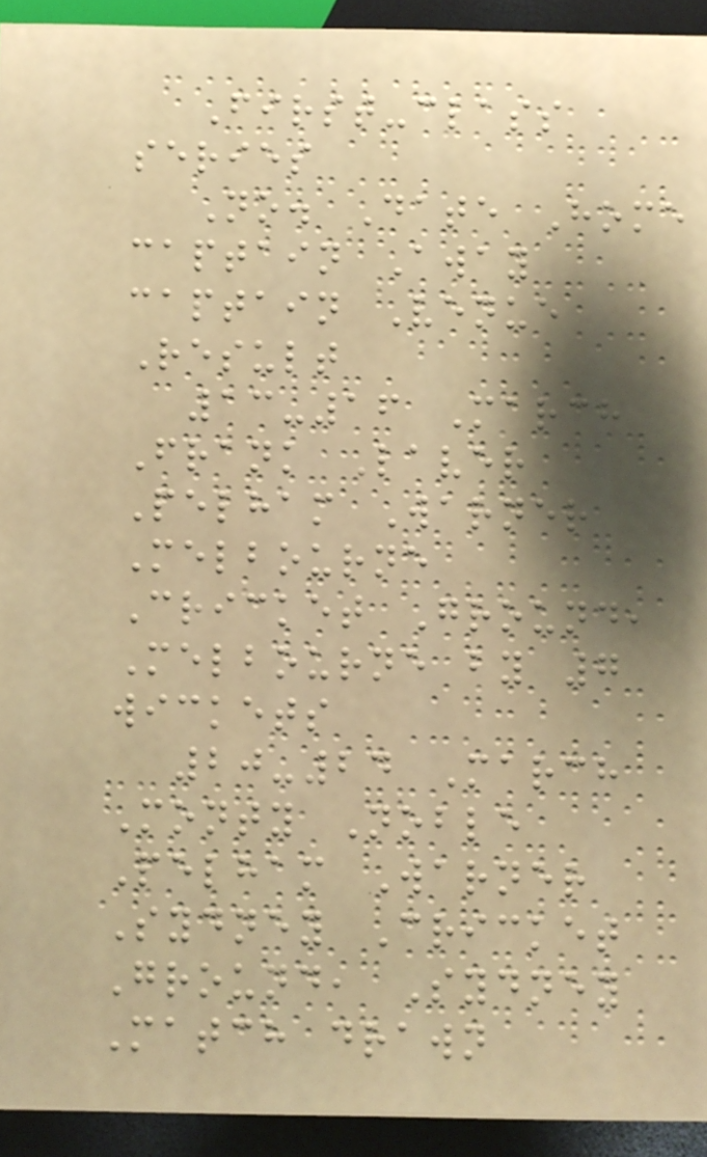First-class
series
No. Date Home
captain Away
captain Venue
Result
13-16 March
Frank Laver
Pelham Warner
Melbourne
Cricket Ground,
Melbourne by 7
wickets
20-24 March
Monty Noble
Pelham Warner
Sydney Cricket
Ground, Sydney
Match drawn
